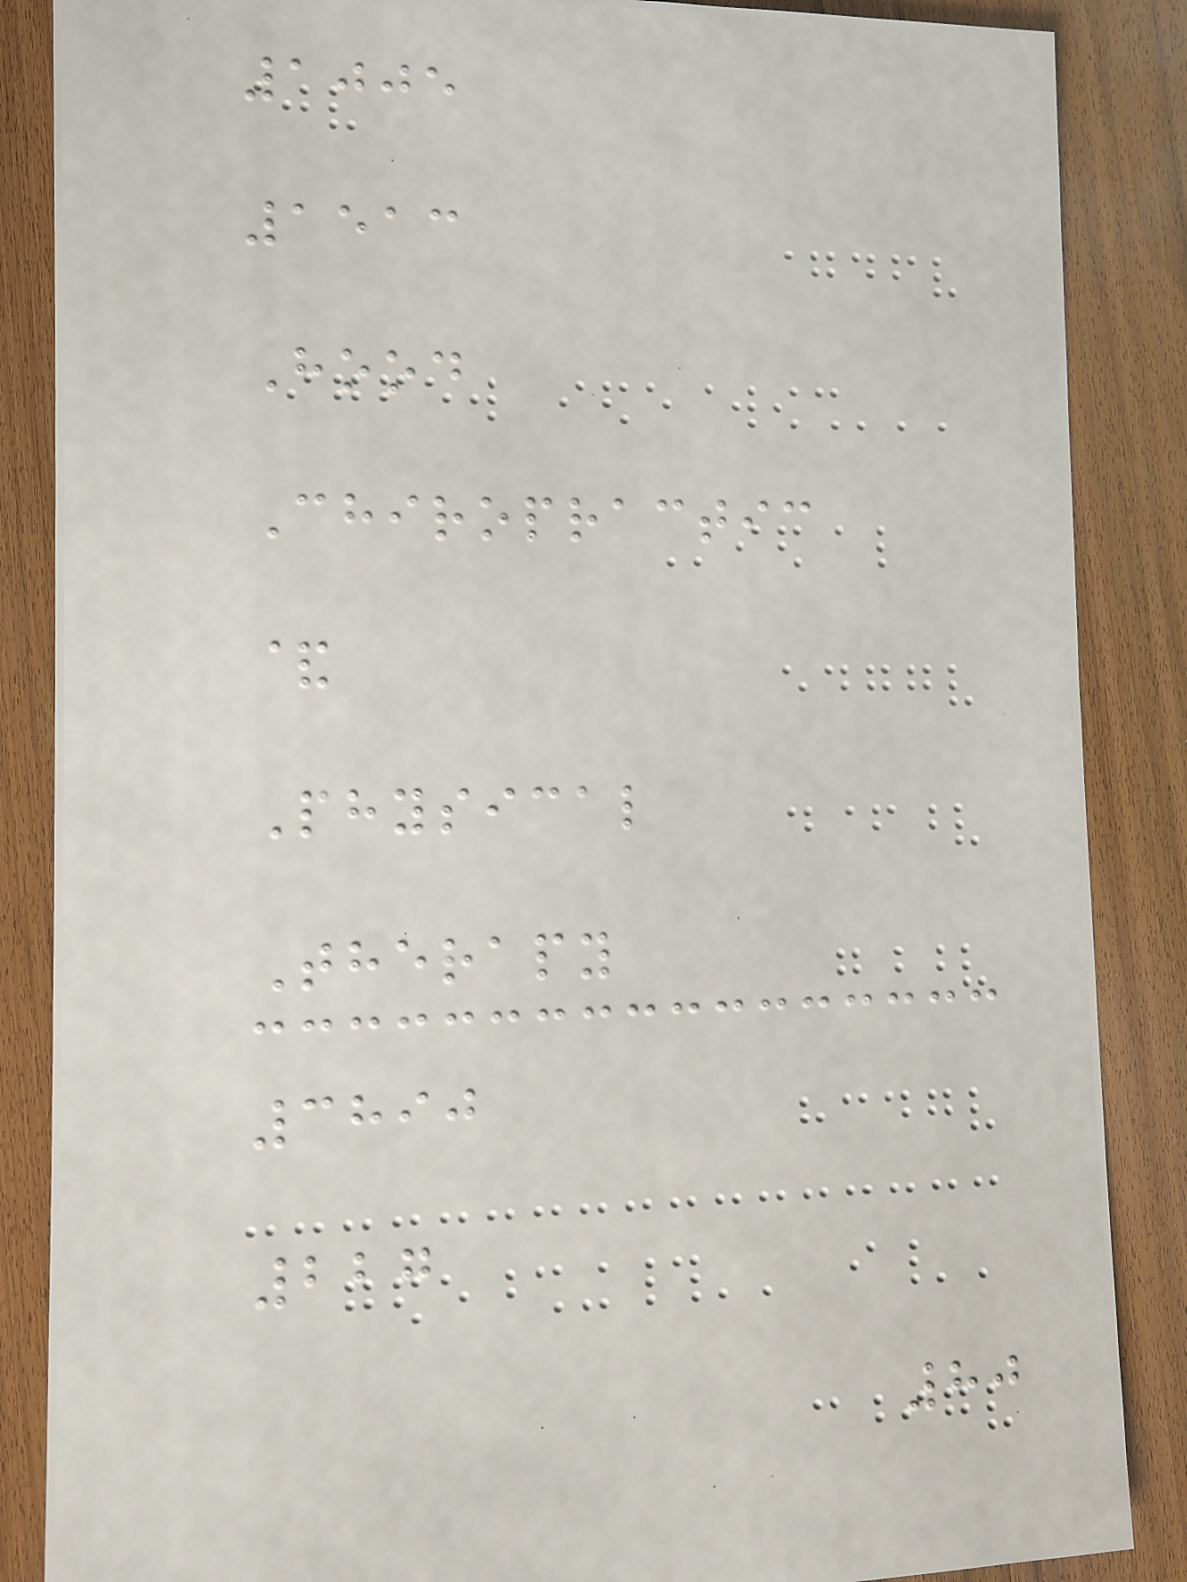1005
1513
Hood
Chiropractic
&
Physical
Therapy
3890
227
80
